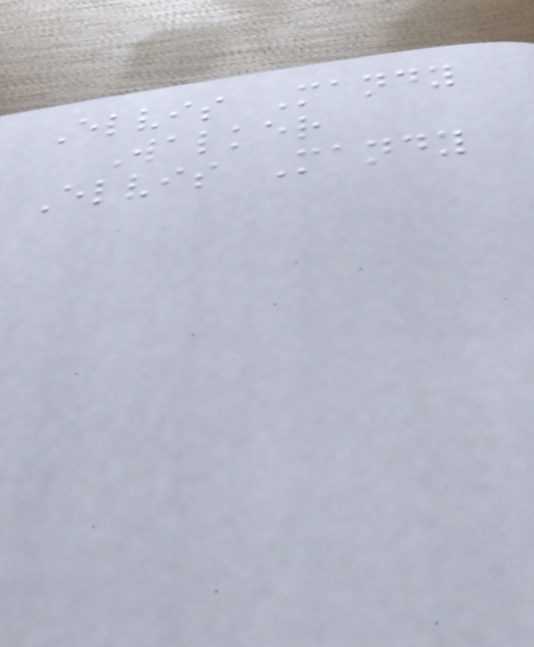Elvis Mandy
Walker
Elvis Mandy
